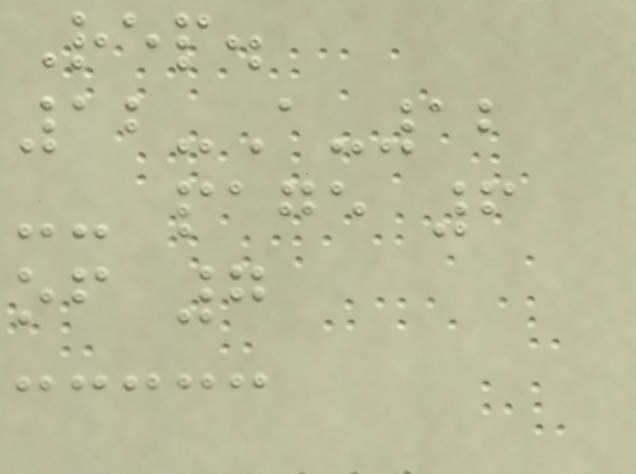Rep.
12-A-12
-- page 6
of 7
